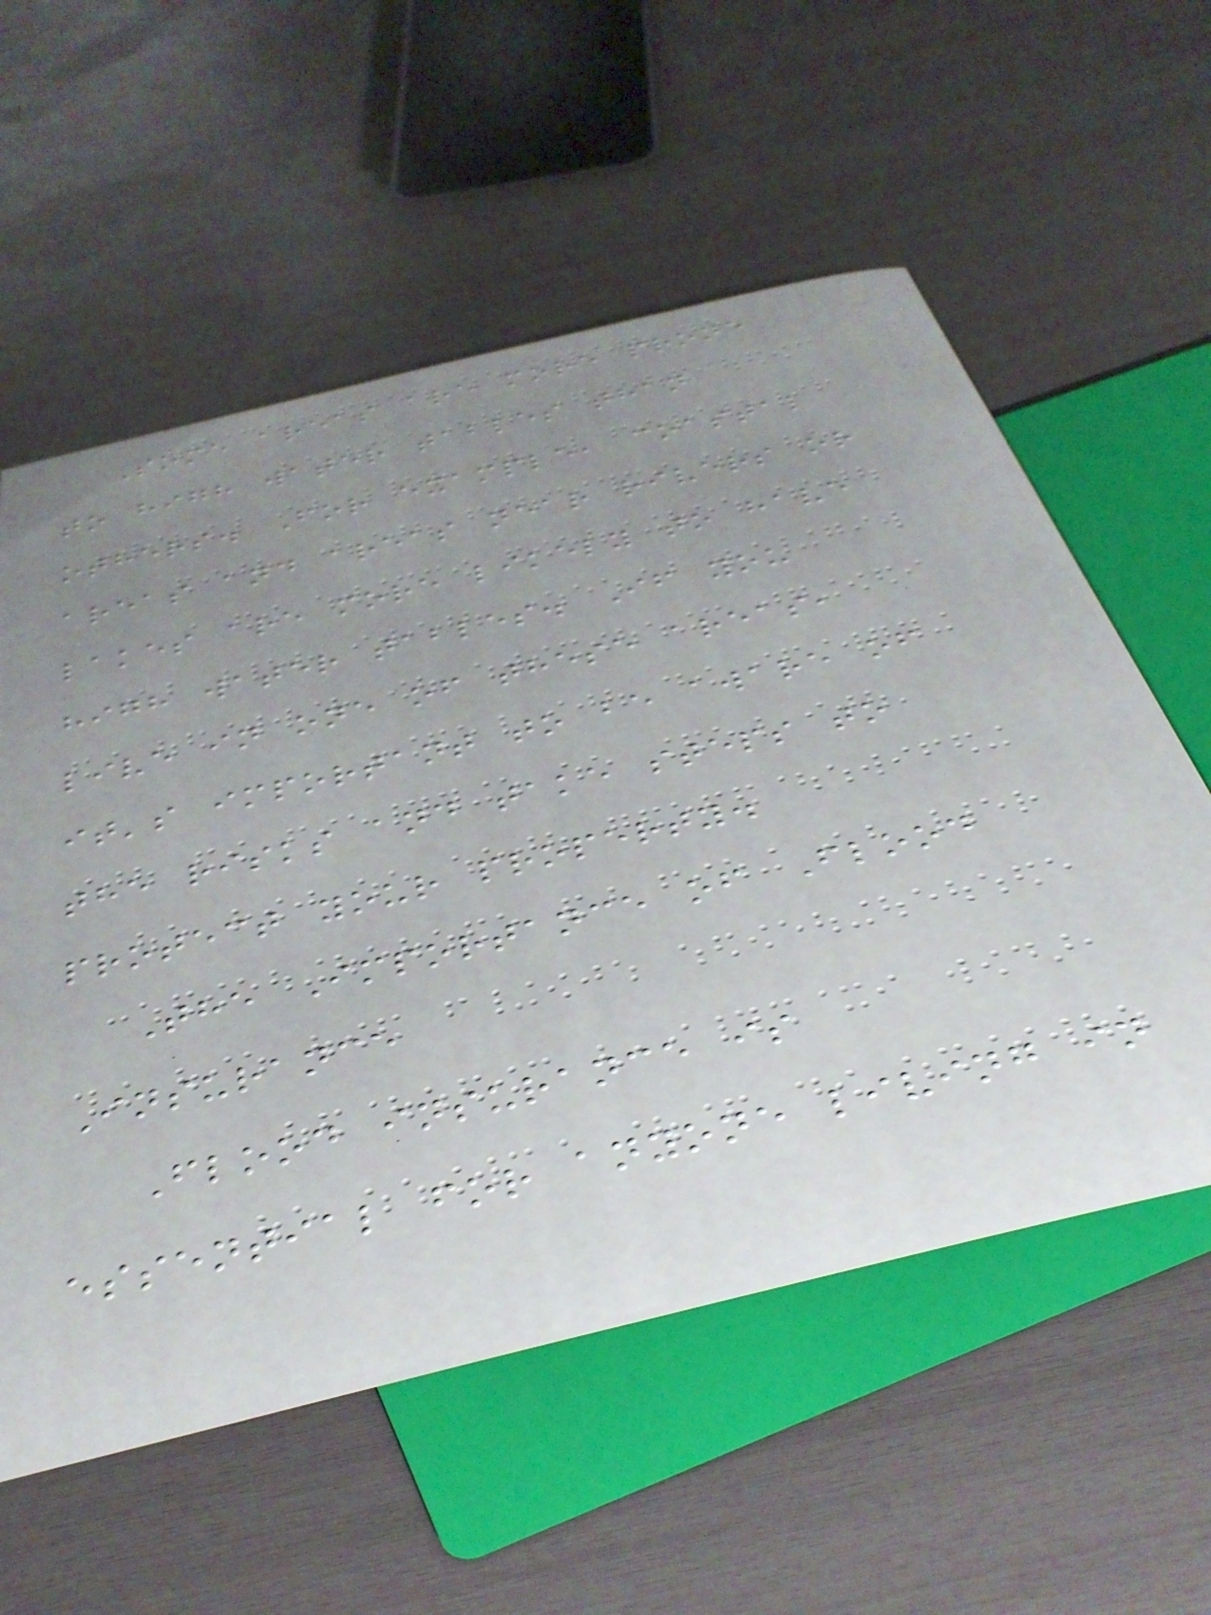Some areas are more prone
to high water tables than
others. For example, coastal
areas and areas near rivers or
lakes are more likely to have
high water tables. If you
live in one of these areas,
it's important to be aware of
the risks and take steps to
protect your property.
The Importance of Flood
Insurance
Flood insurance is
essential for anyone living in
